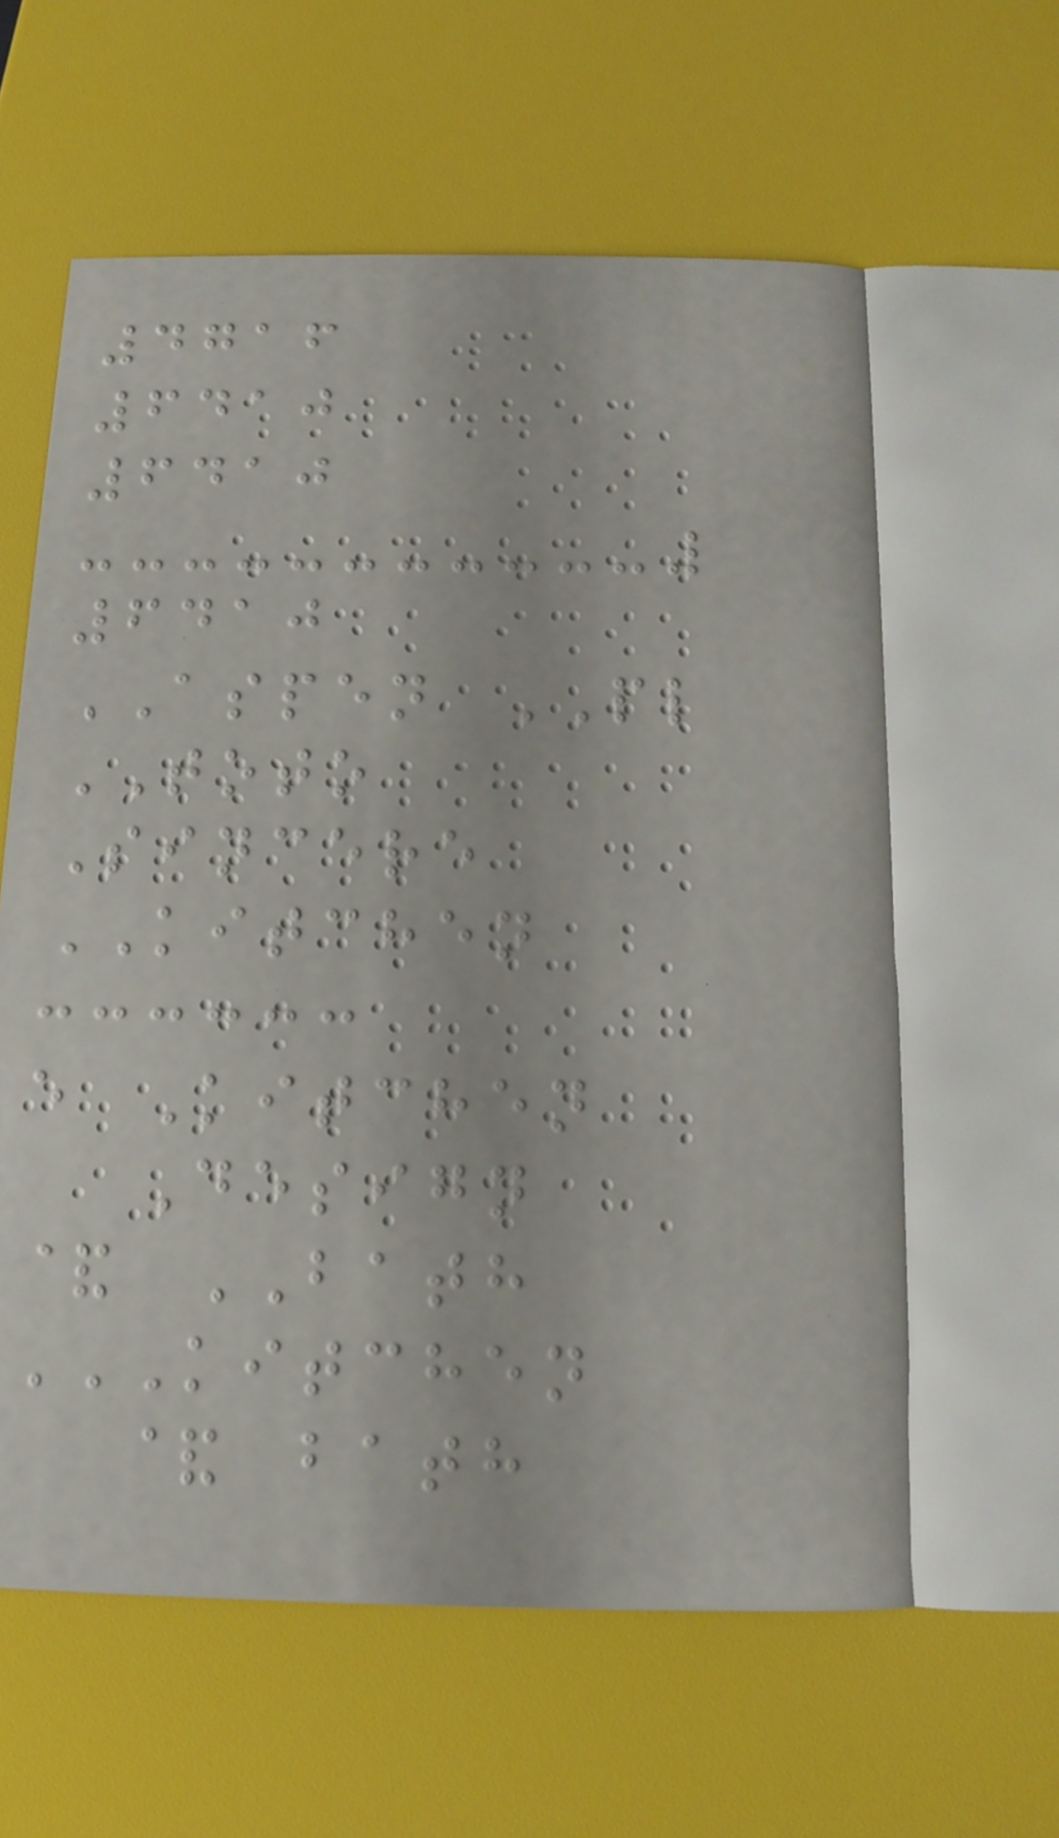4716
6410
6410
6410
ASPEN PL
TOTO
Sincere
KITCHEN
e Kitchen
Design
& BATH
KITCHEN
& BATH
